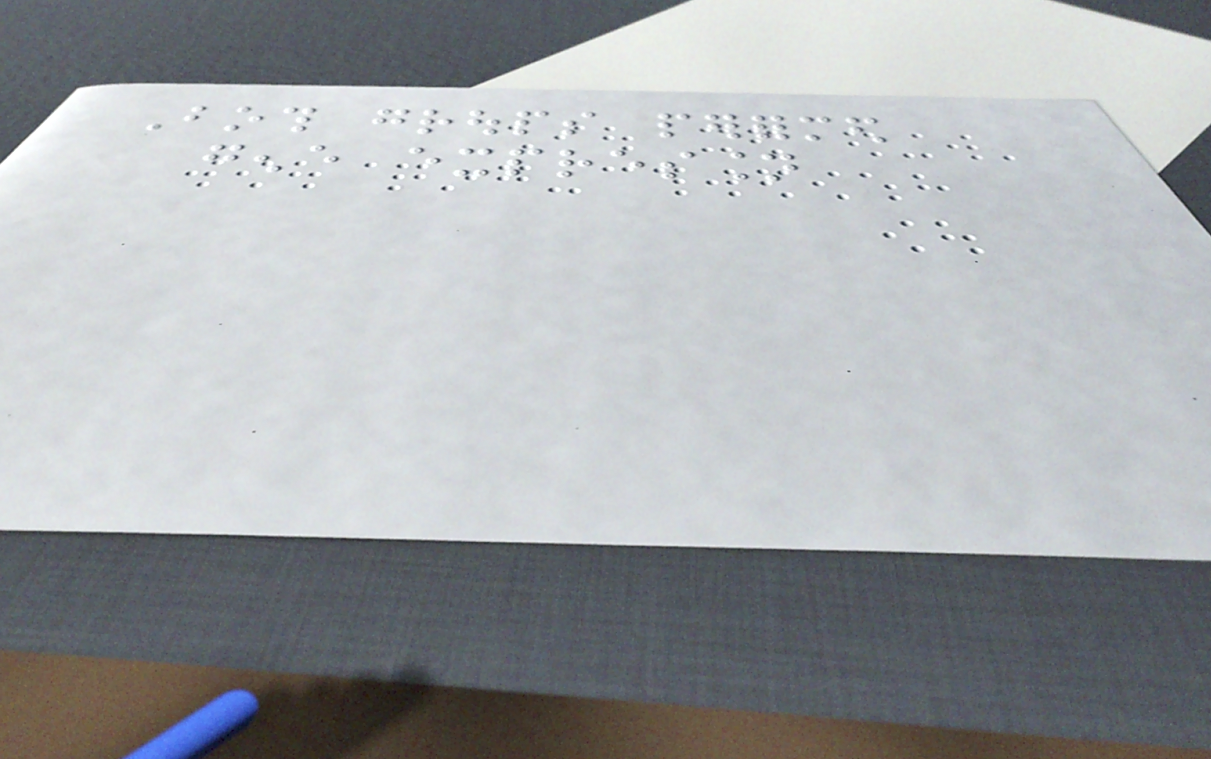Both groups performed
gene expression
